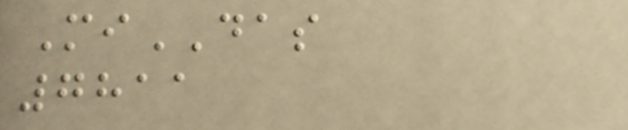MiDAS
7811
